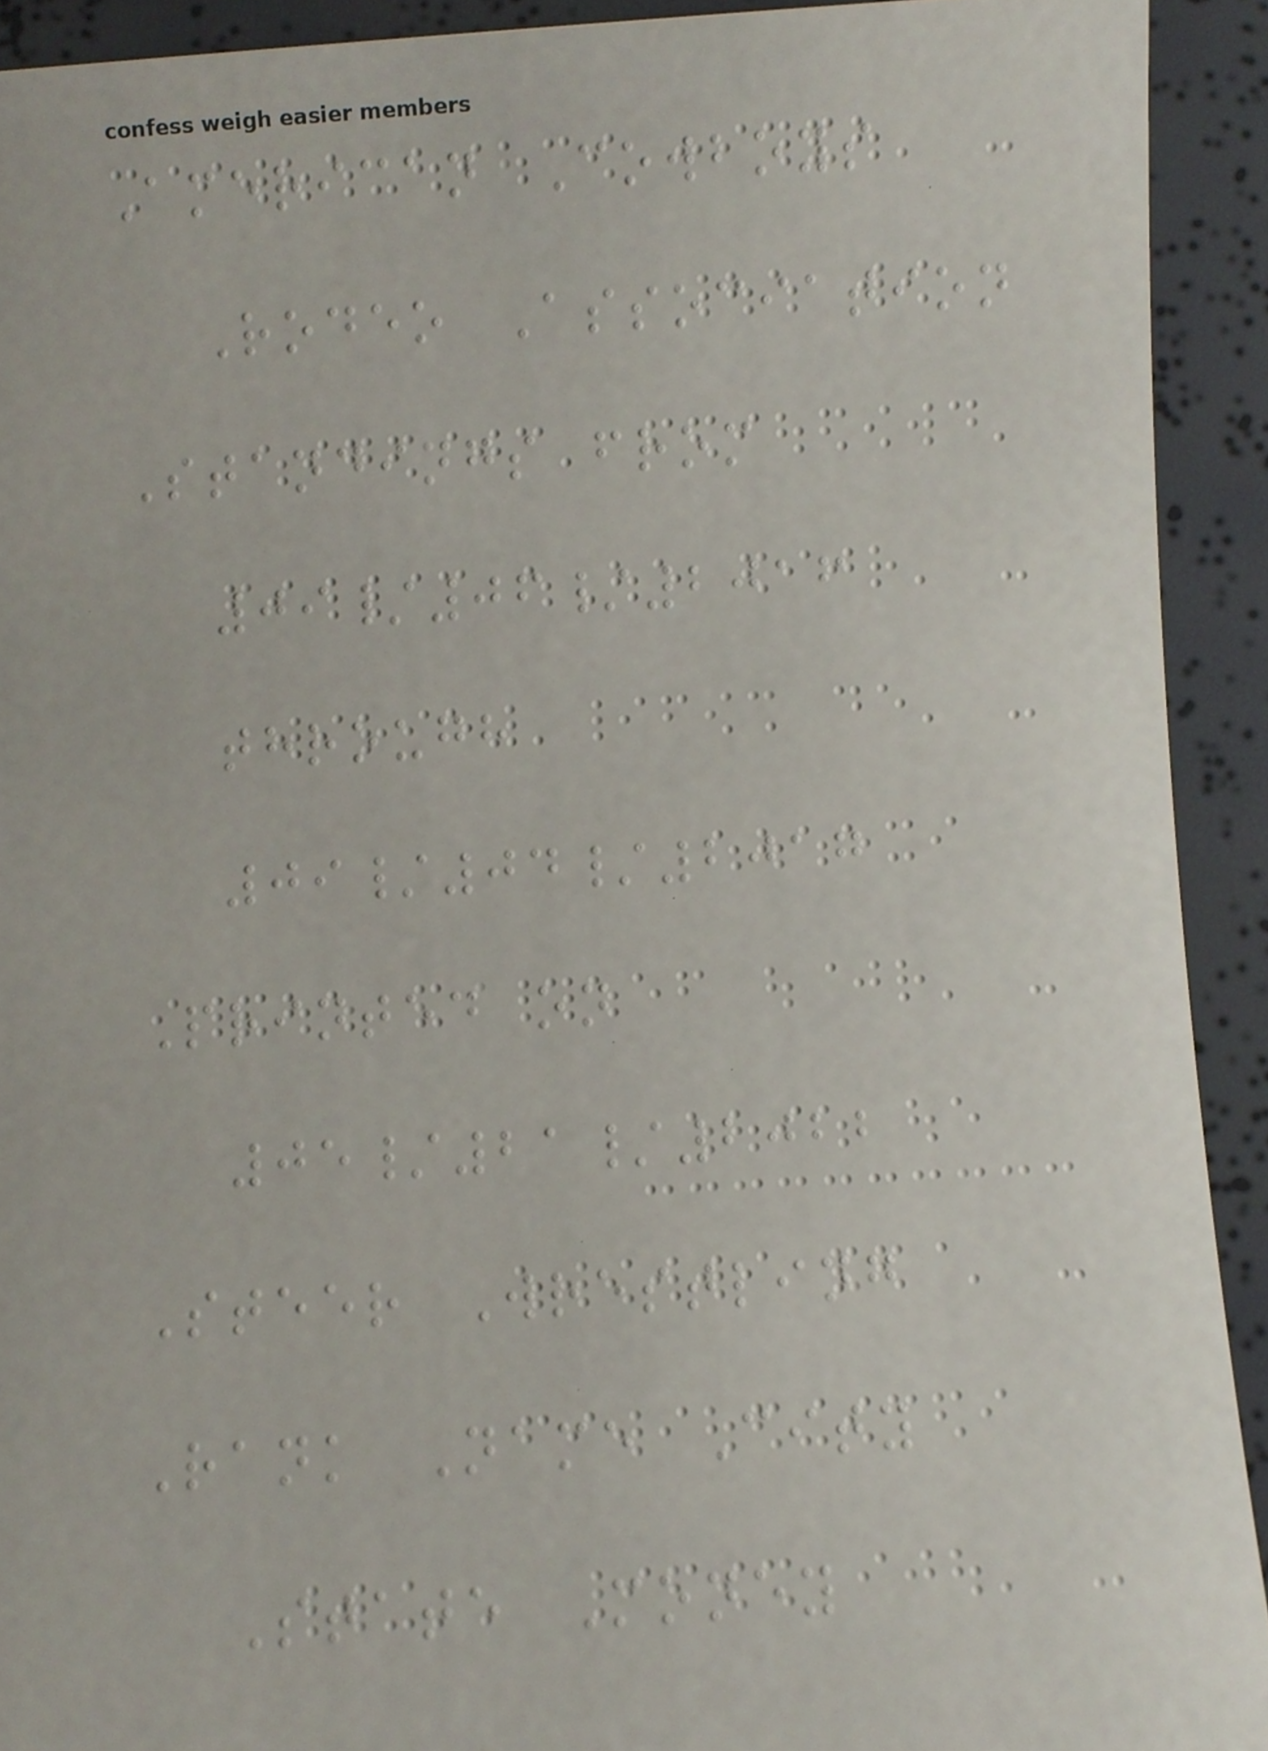American Cowboys
Rodeo Association
Standings from
09/06/2016
through
09/04/2017
Printed on
05/21/2022
Steer Wrestling
Rank Name City
State Money
